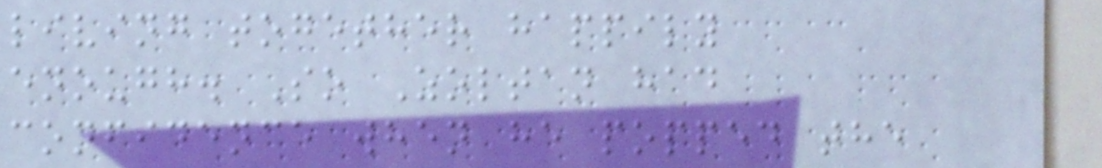living together happily
enough. So Zoltan had
confidence when he popped the
